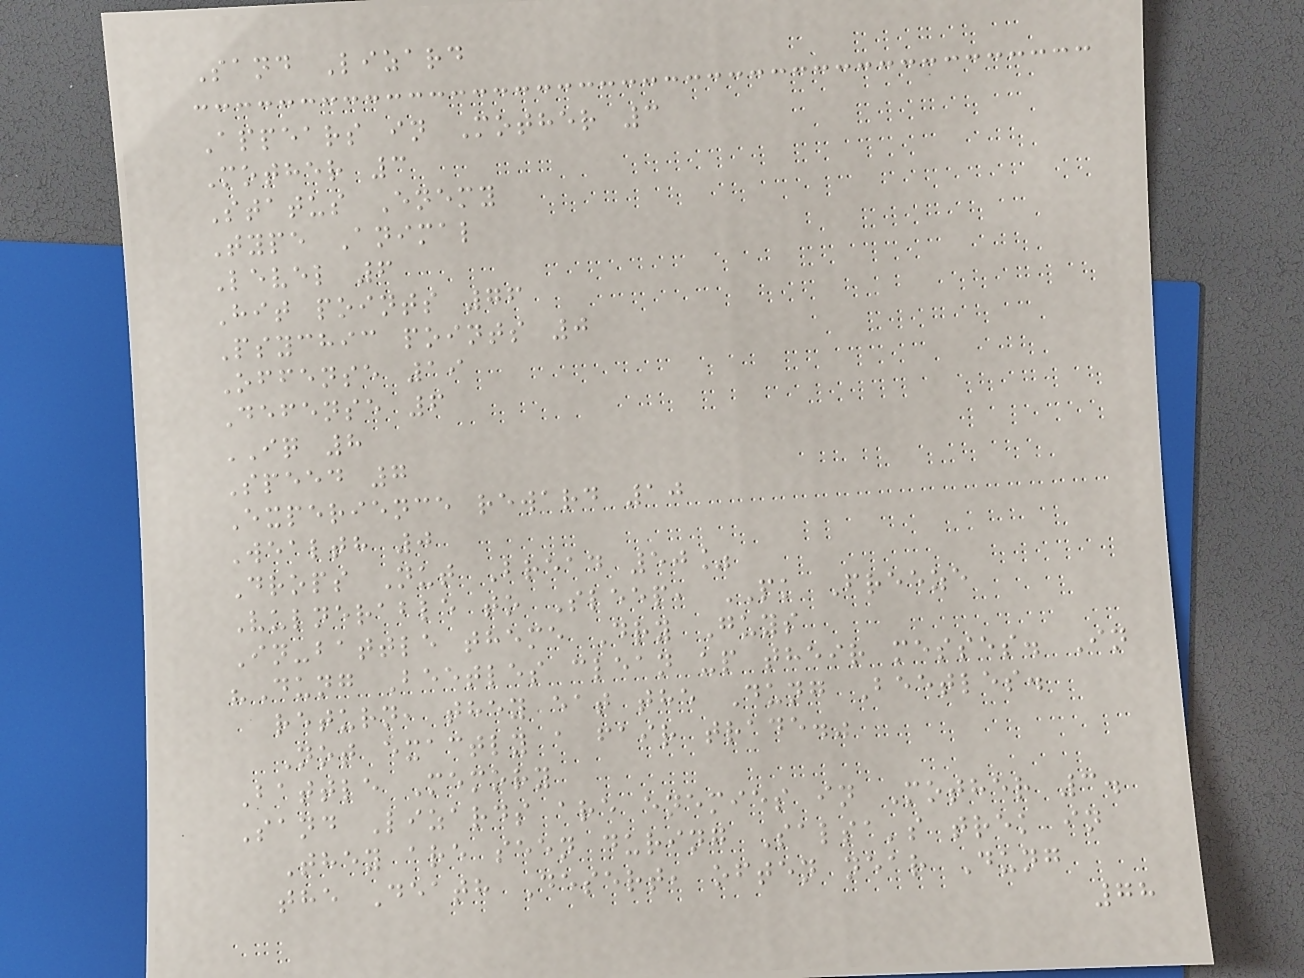Sand Lizard
Appears in Mother 3
Mother 3
Status Enemy
Type Animal
Level 6
Hit points 76
Psychic points 0
Offense 19
Defense 6
IQ 8
Speed 7
Experience reward 10
Wealth 0
Drops Nut Bread 50%
Vulnerable to Sleep, PK Freeze
In-battle theme Dry Guys
"Dung Beetles clean up their messes. In
return, they eat the Dung Beetles.
Not exactly a fair trade."
Battle Memory
Sand Lizards are enemies in Mother 3.
They are seen during Salsa's trek in
the Death Desert, often near Dung
78
